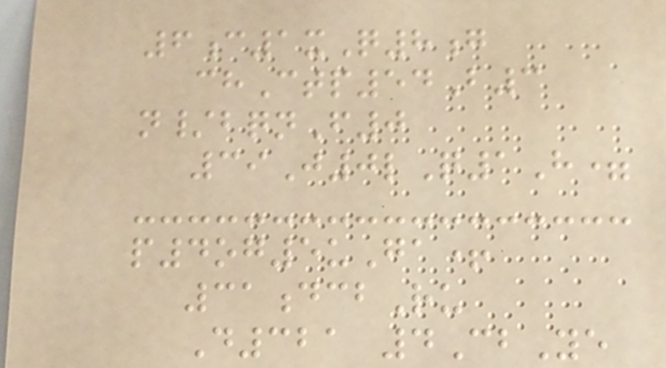6c1xQ8g
chCtp54B3
n/bqnF0
39J0lQ1H=
p4og5uGa+
31dcbRu
D321 4CbYe
